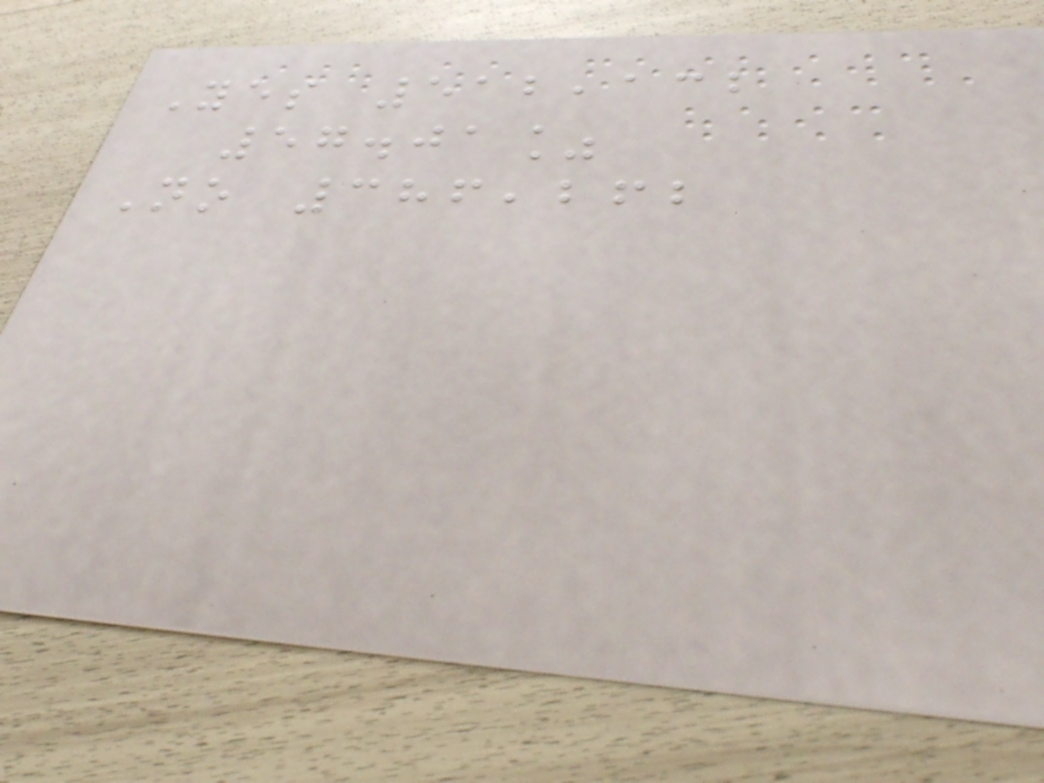Yes 512,132
57.01%
No 386,262
